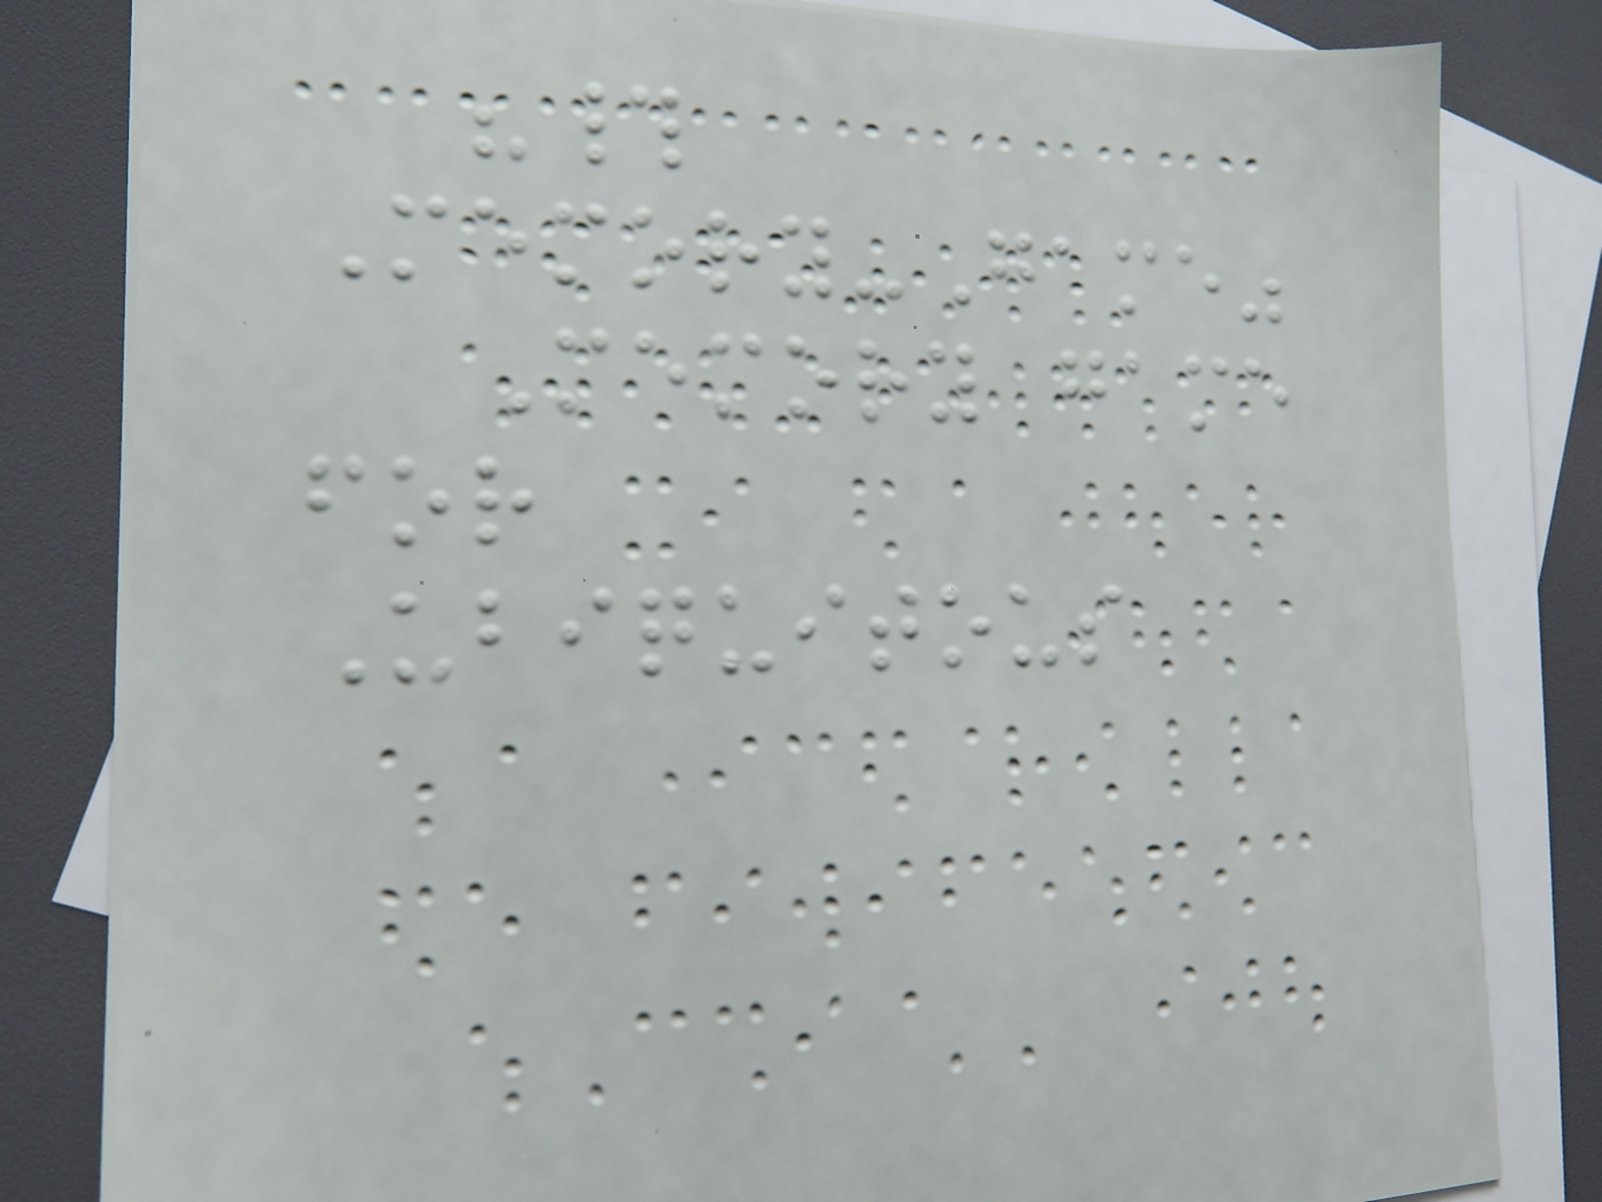"#
Memory-Game"
Memory game
for
Ubiquitous
